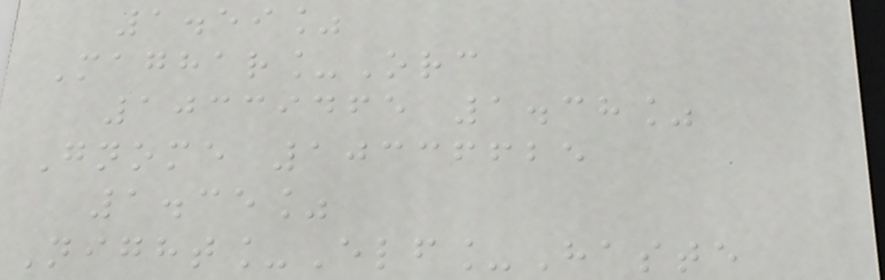1.59%
Maghar_Orc
10339465 1.38%
Gnome 10336625
1.35%
Night_Elf_Haste
